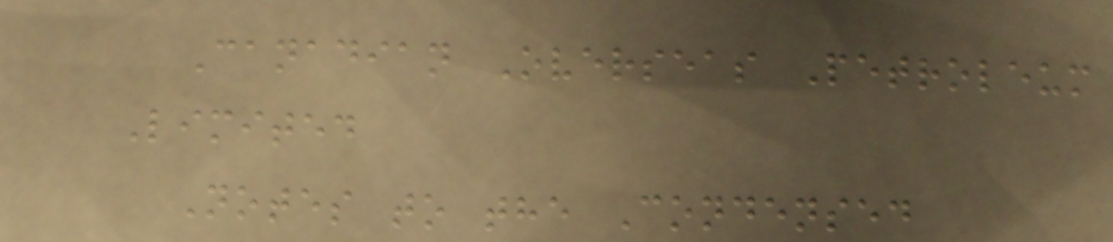Canadian Overseas Petroleum
Limited
Notes to the Condensed
